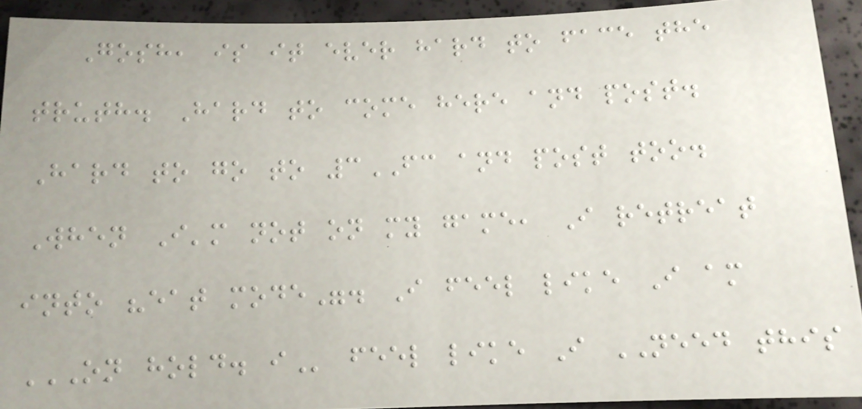Gosh, is it ever hard to face the
truth. Hard to come here and post.
Hard to go to 3FC and post too.
When I'm not on my game, I retreat
into "eat mode". I feel like I am
ON HOLD. I feel like I NEED this
